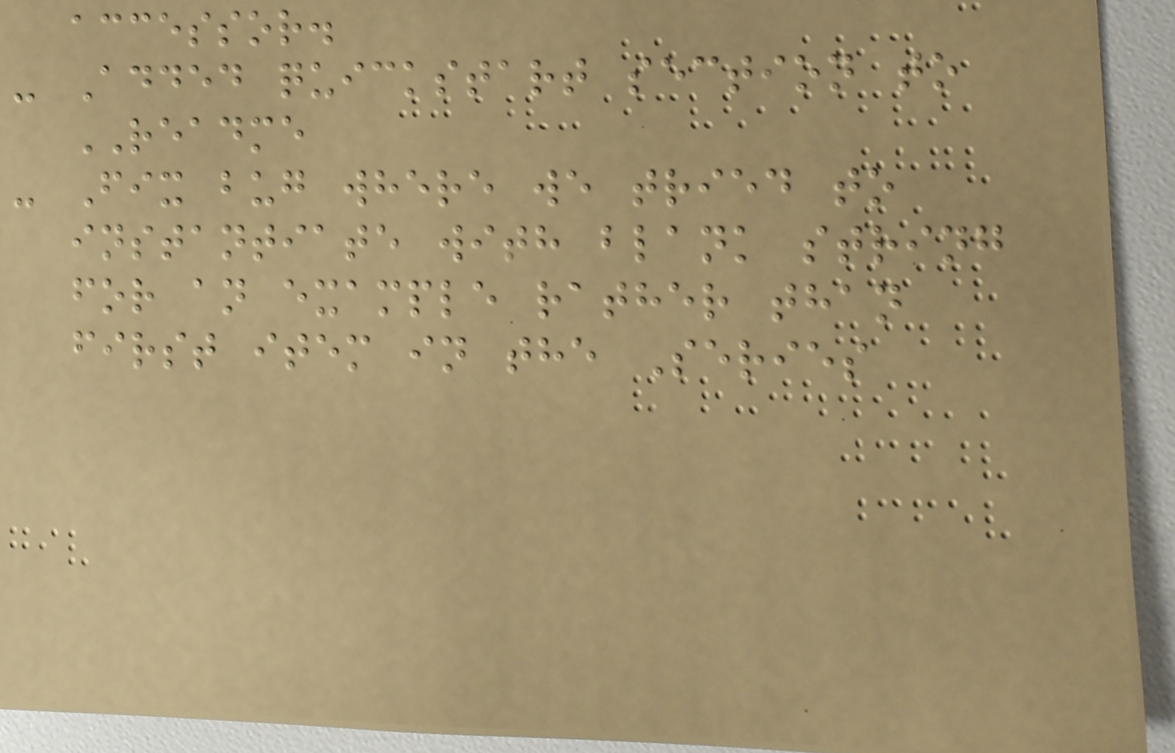accessor.
- Added quickstart section to
README
- Fix bug where we tried to
instantiate with blank string
for an example rather than
first item in the Series
